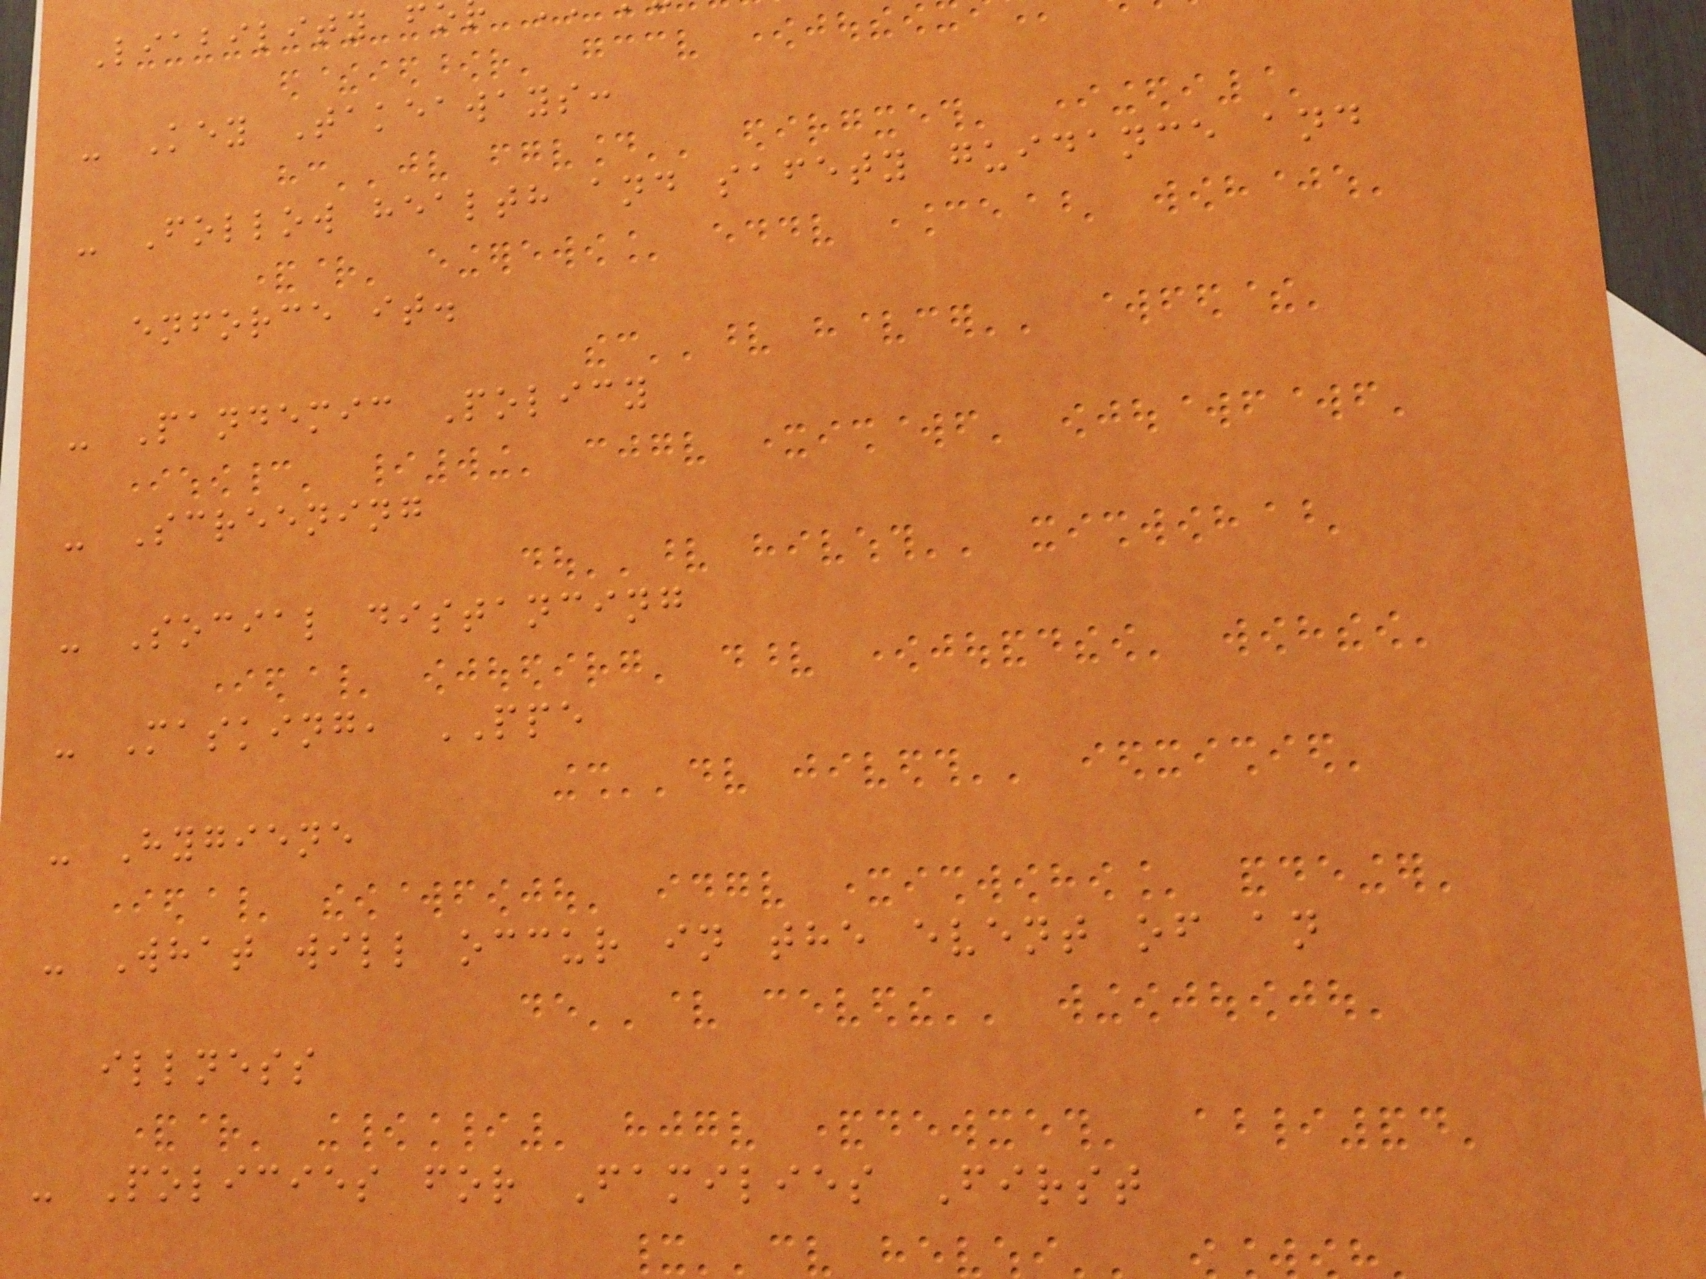Liability f
- Key Takeaways:
- Follow health and safety guidance and
enforce it.
- Pandemic Policy
- Screening
- Social distancing
- Masking, PPE
- Hygiene
- What will occur in the event of an
illness
- Policies for Families First
